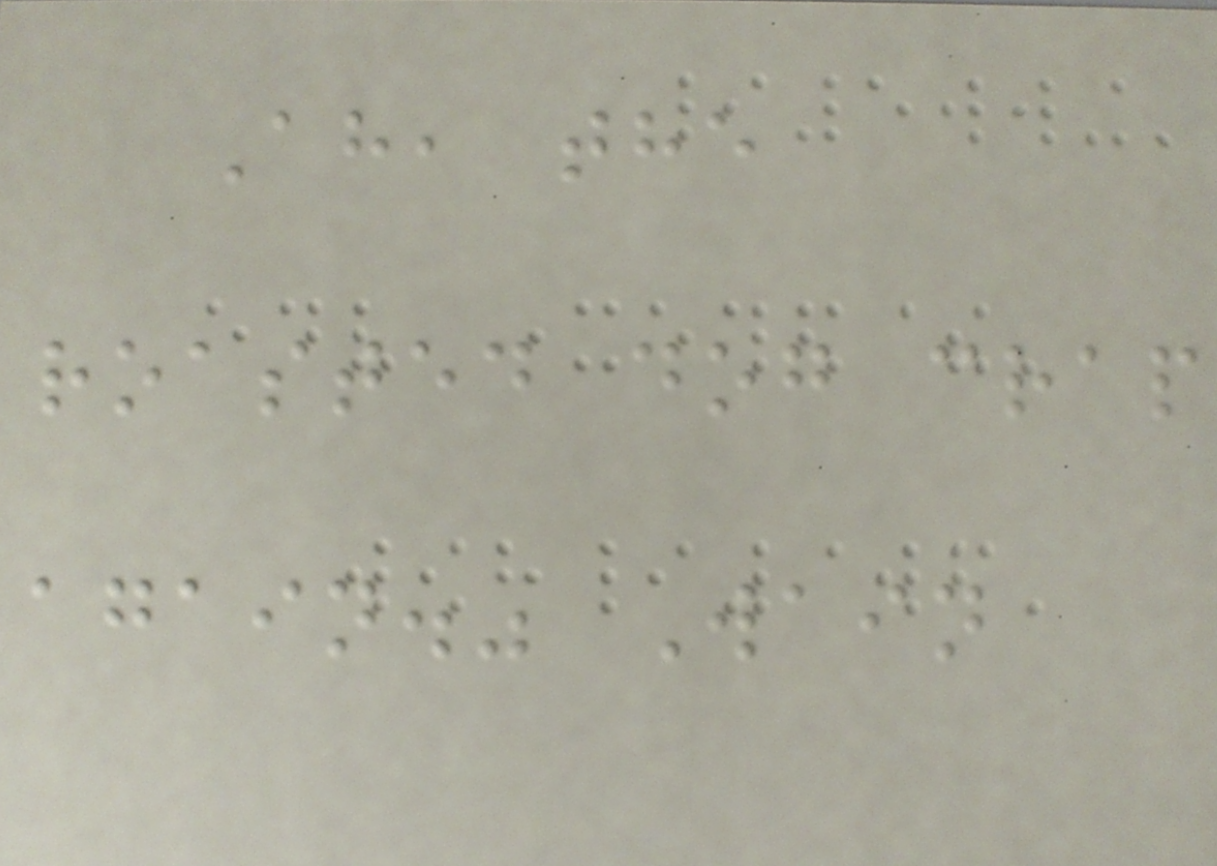Ah, the
roasted dog crap
again." Wain
